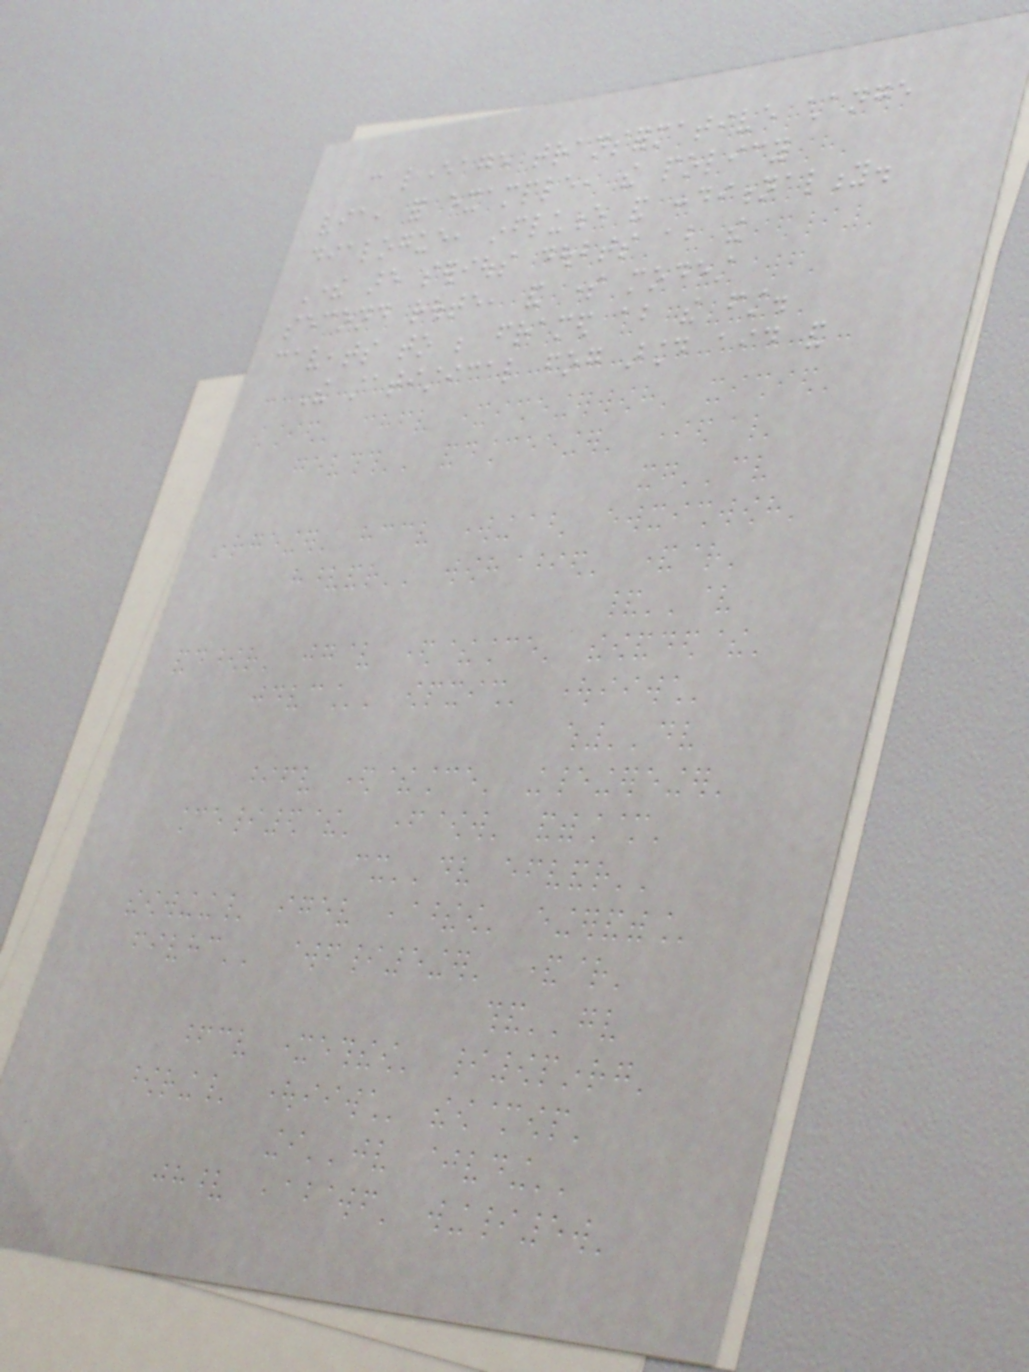can leverage transformative change
via, for example, the policy
dialogue, influence and conditionality.
There are serious doubts about the
second route, and some modest
caveats to be framed about the first.
The statistical fog around aid and
